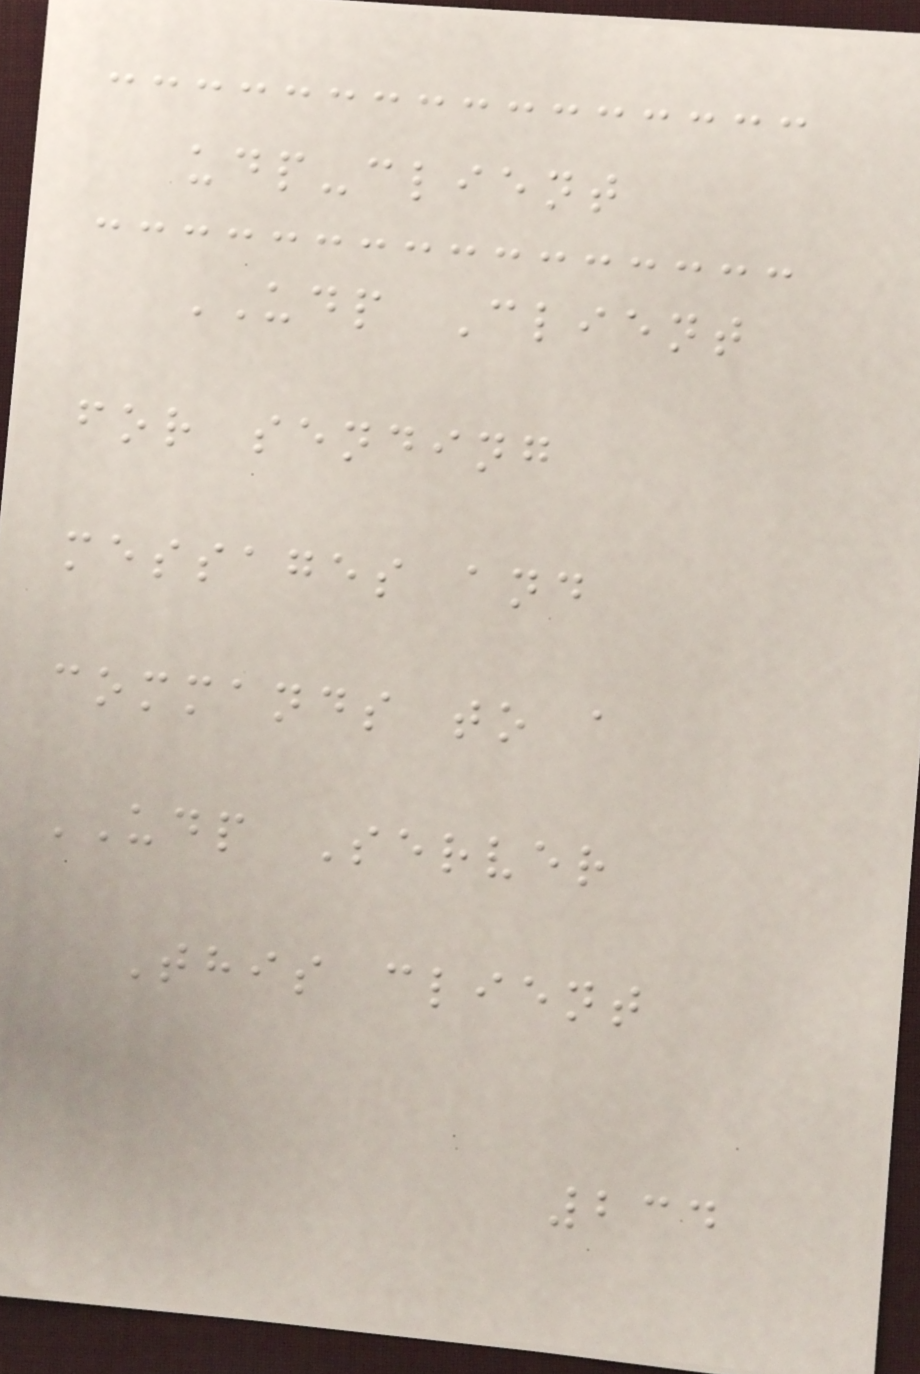udp-client
UDP Client
for sending
messages and
commands to a
UDP Server
This client
234
